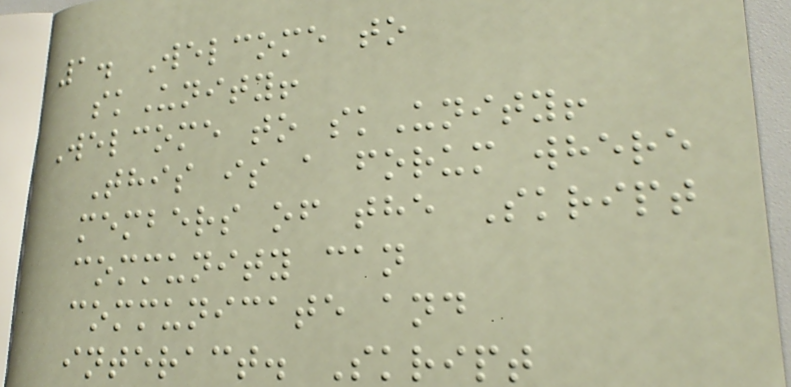1. Welcome to
skUnity!
Welcome to skUnity!
This is a forum where
members of the Skript
community can
communicate and
interact. Skript
